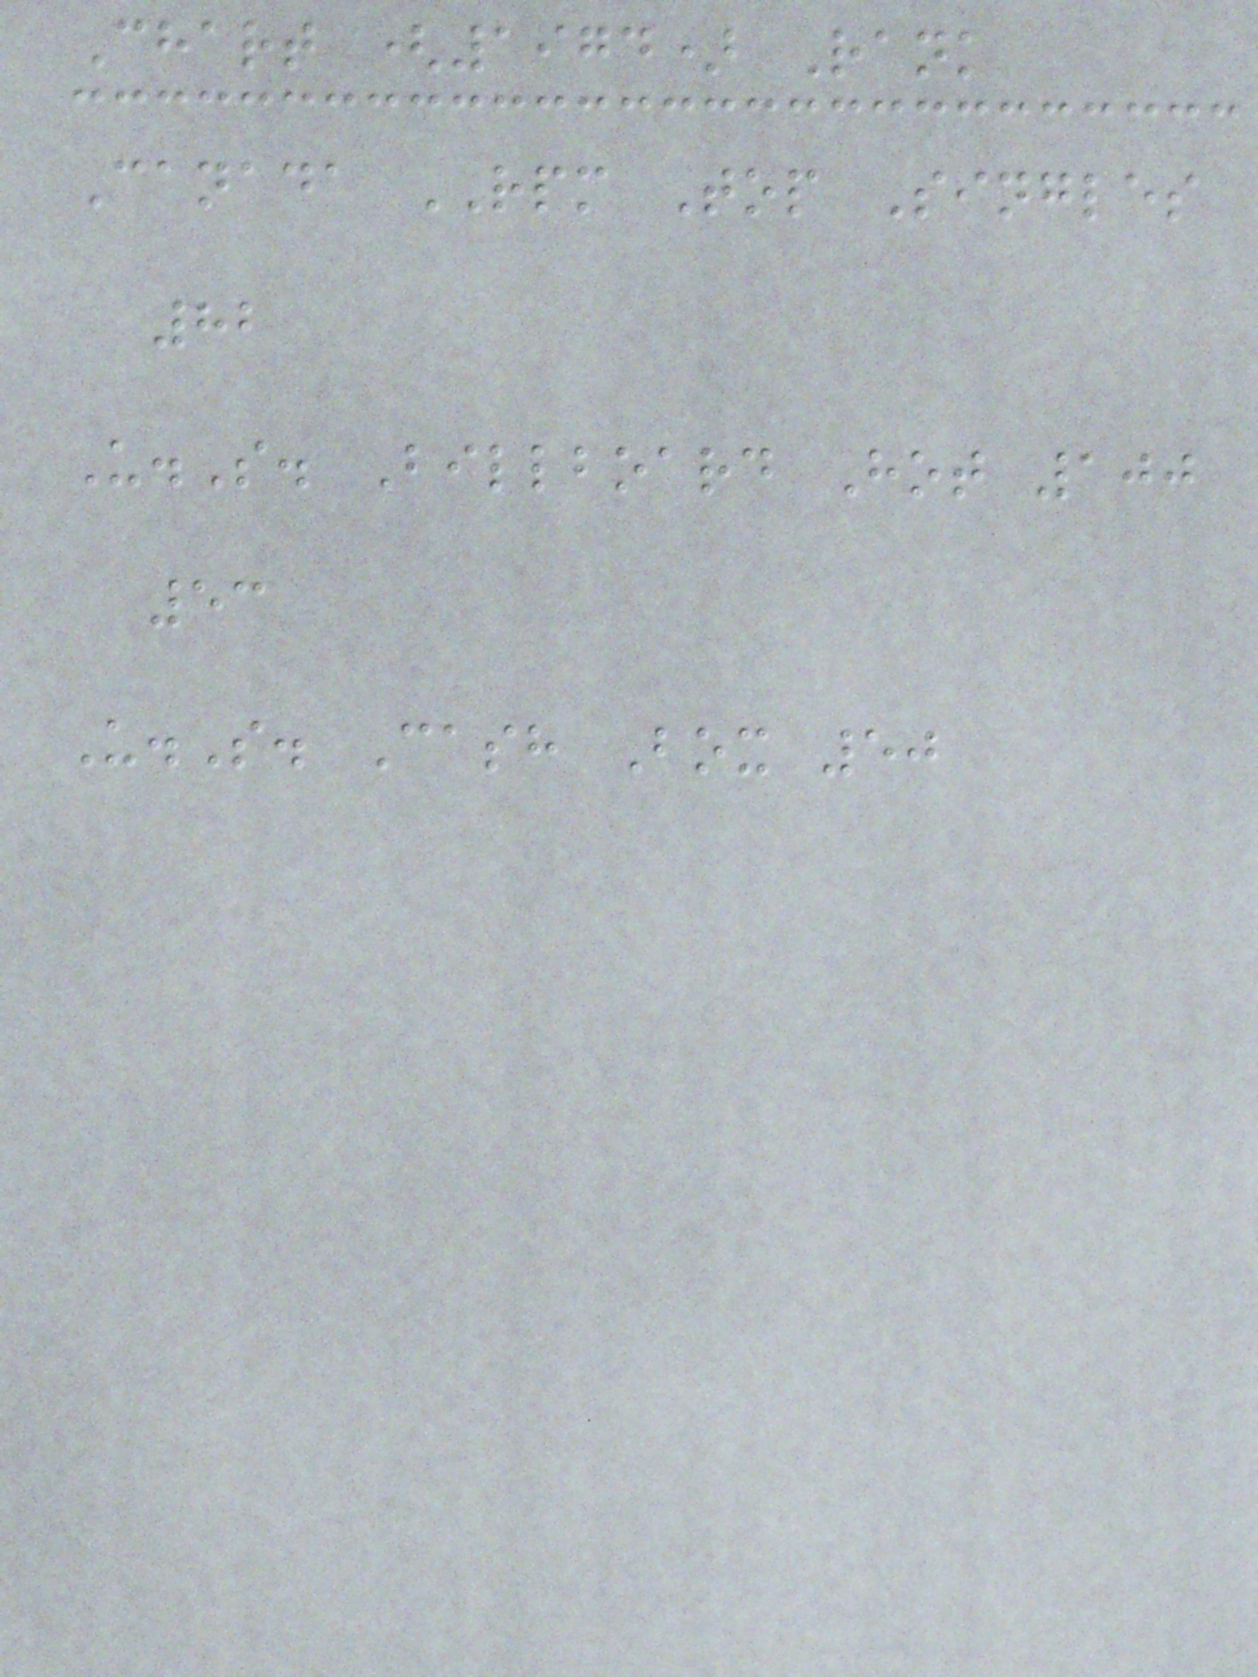Chart (1974) Rank
Canada RPM Top Singles
82
U.S. Billboard Hot 100
53
U.S. Cash Box 50
